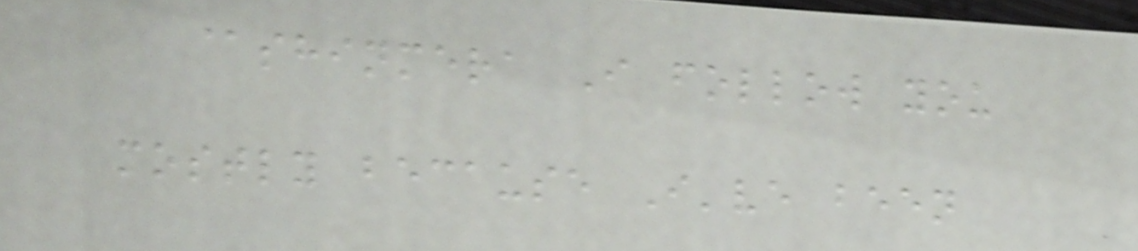@shinmera I follow you
mostly because I've been
